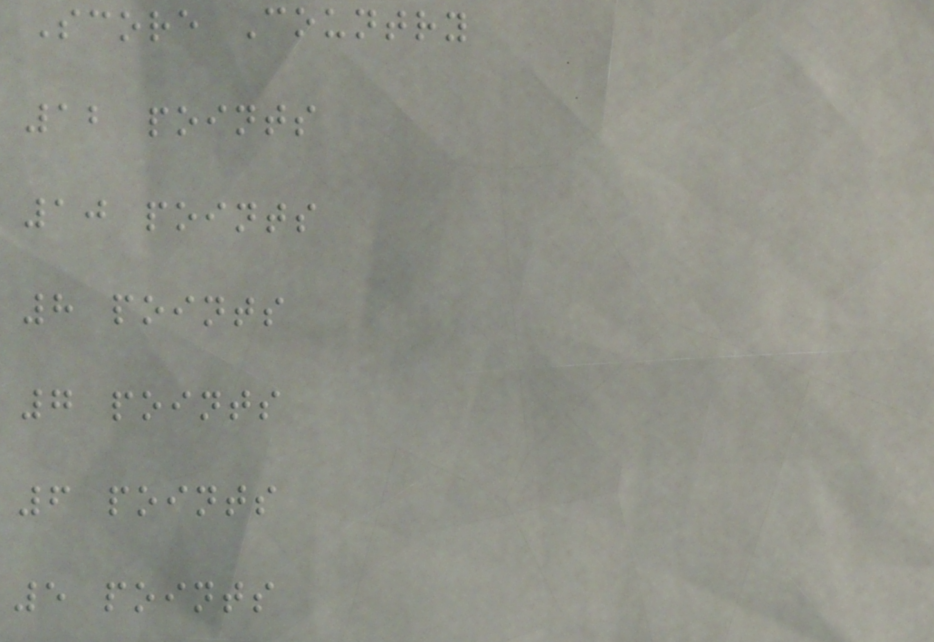Score Country
12 points
10 points
8 points
7 points
6 points
5 points
